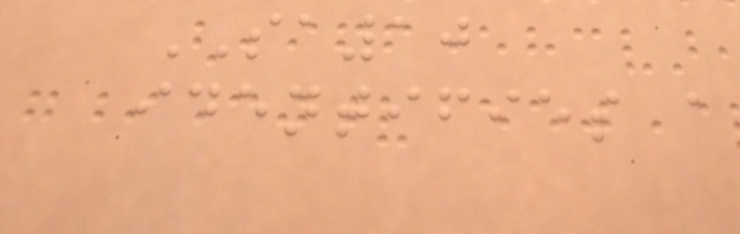SA10
identifies a
